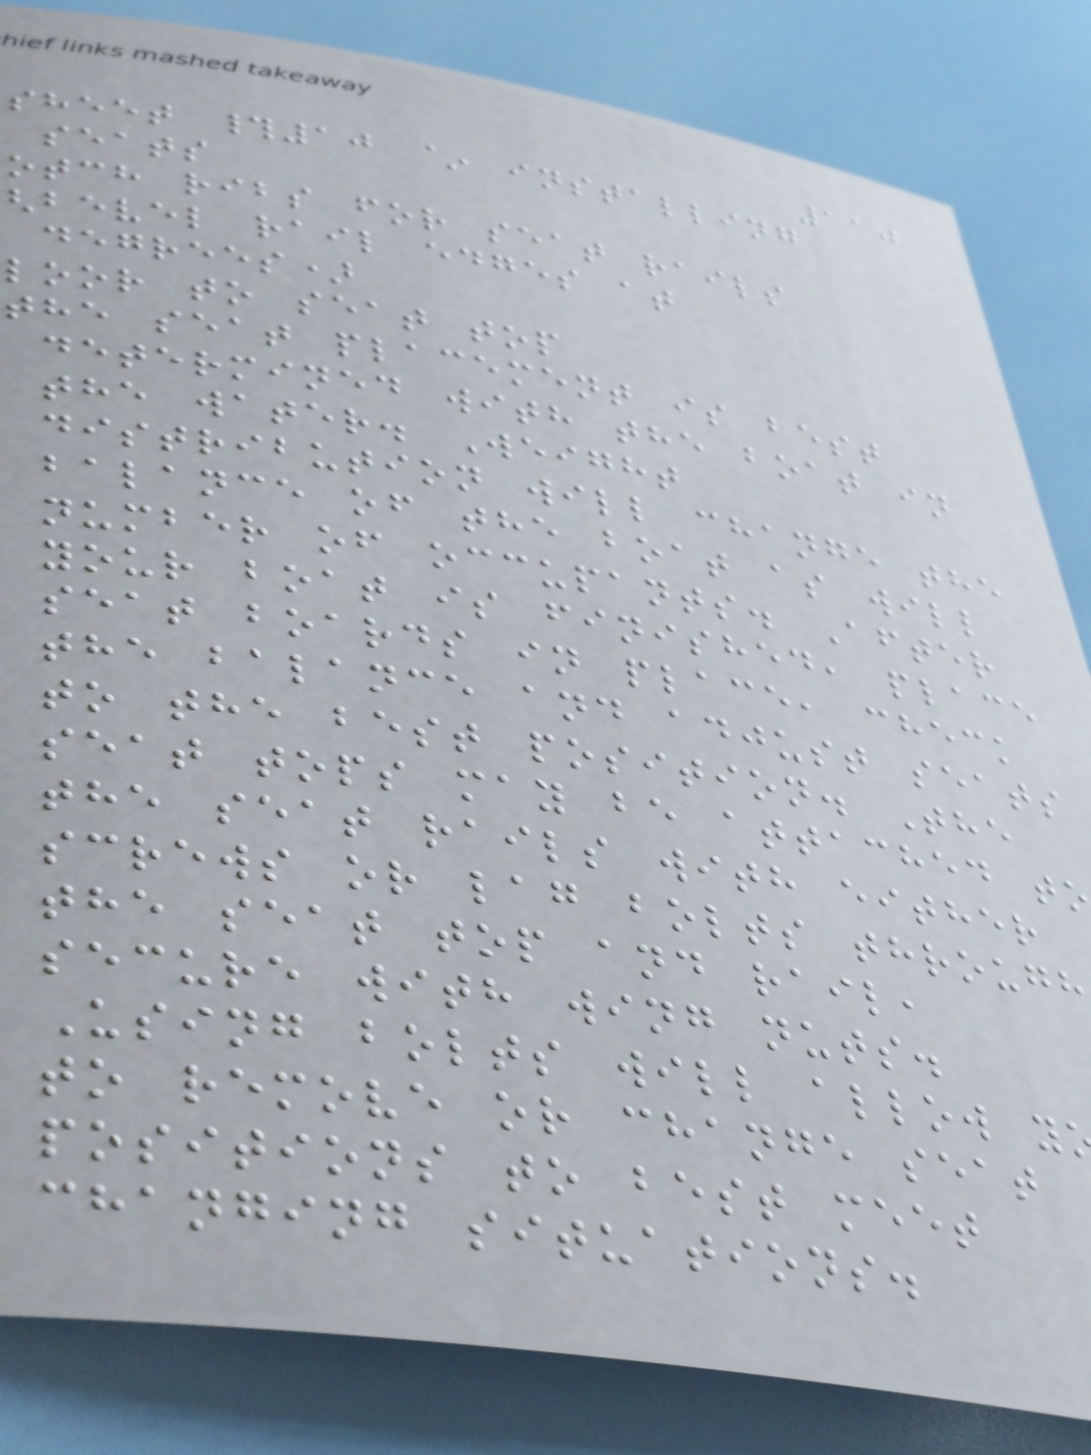110
sheet #10 ~ installing
seats
otch ribs for seat rails
bevel rail edges at
degrees)
loor to seat top
the seat placement is best
determined with the boat in
the water. Weight
distribution will change the
balance of the boat as will
number of occupants. After
your boat is finished, place
seat boards in place, check
the balance and adjust seats
to the best position. The
seat tops may be attached t
the seat rails with either
screws or lag bolts through
the seat top and rail,
secure with wing nuts.
Using bolts will allow y
to remove or change seat
positions to best meet
changing situations.
